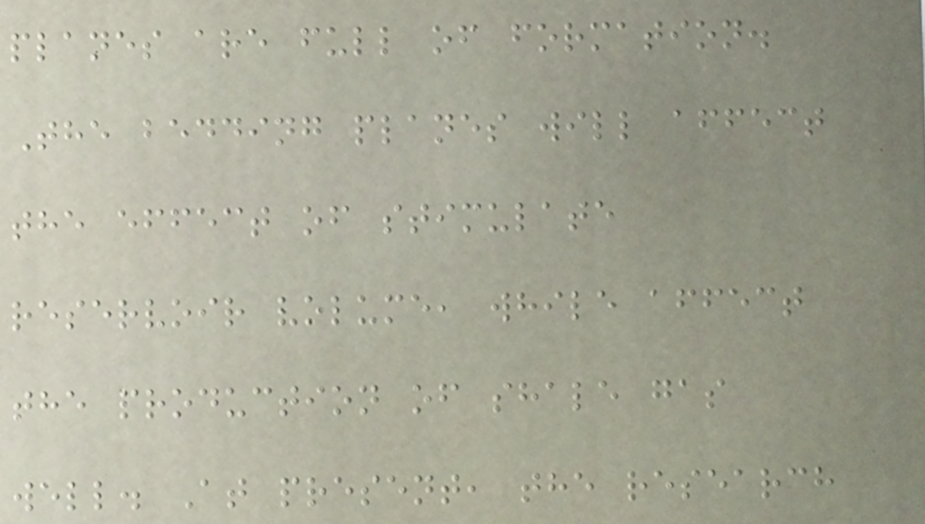planes are full of formation.
The bedding planes will affect
the effect of stimulate
reservoir volume, while affect
the production of shale gas
well. At present, the research
